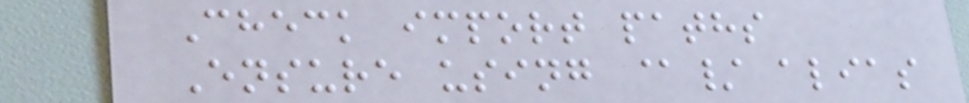Check import paths
Ensure using @/ alias
